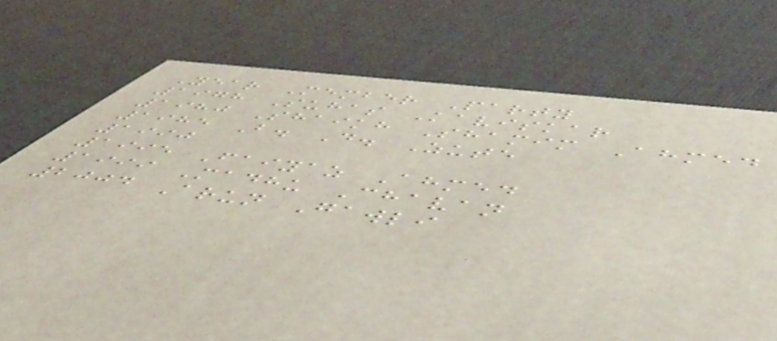Year Member Party
1978 Suhas Kaviskar
1980 Shaikh Shamim Ahmed
1985 B. D. Zute
1990
1995 Faiyaz Ahmed
1999 Madhu Chavan
2004 Arun Gawli
